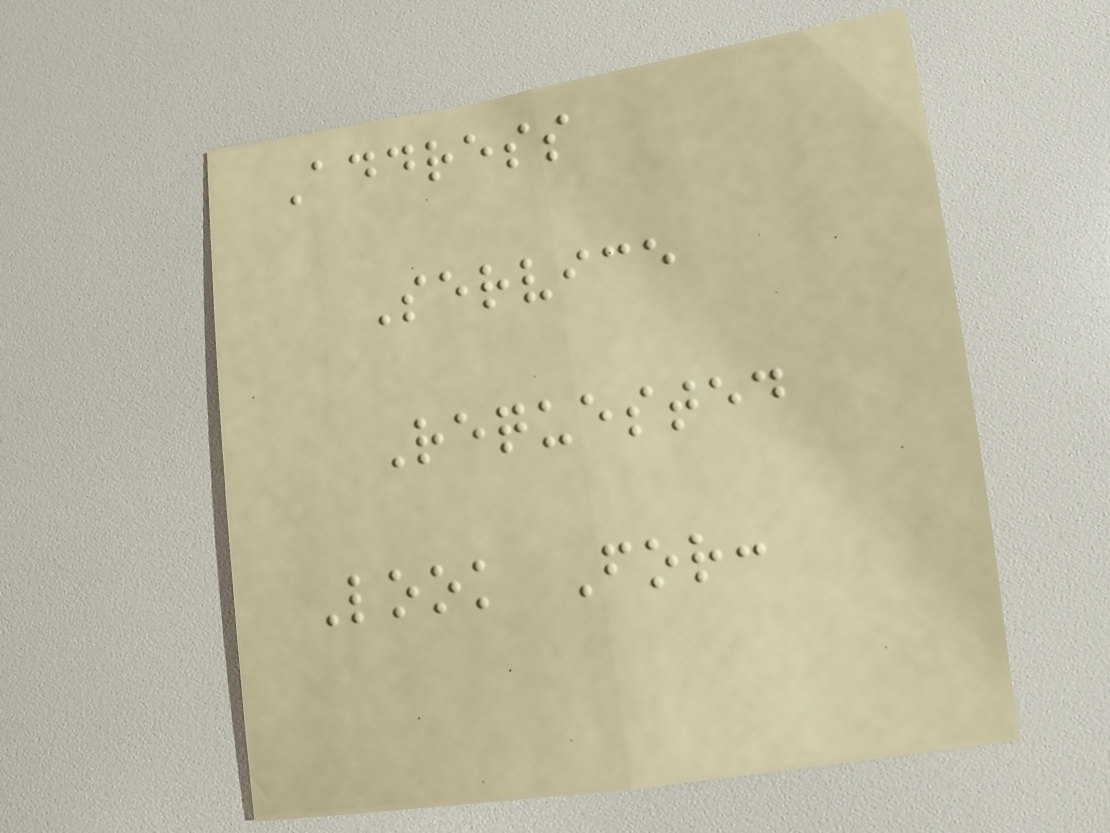Address
Service
Requested
Look For:
